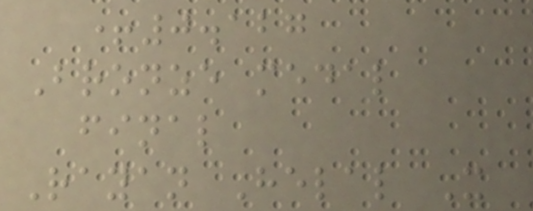+0.127
Bronze medal
final
Rayan Helal X
